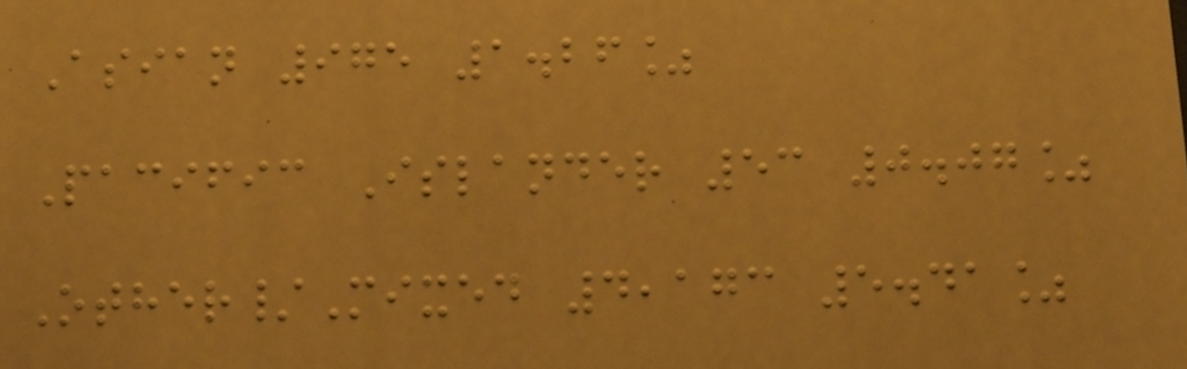Asian 975 1.26%
Pacific Islander 53 0.07%
Other/Mixed 4,173 5.41%
